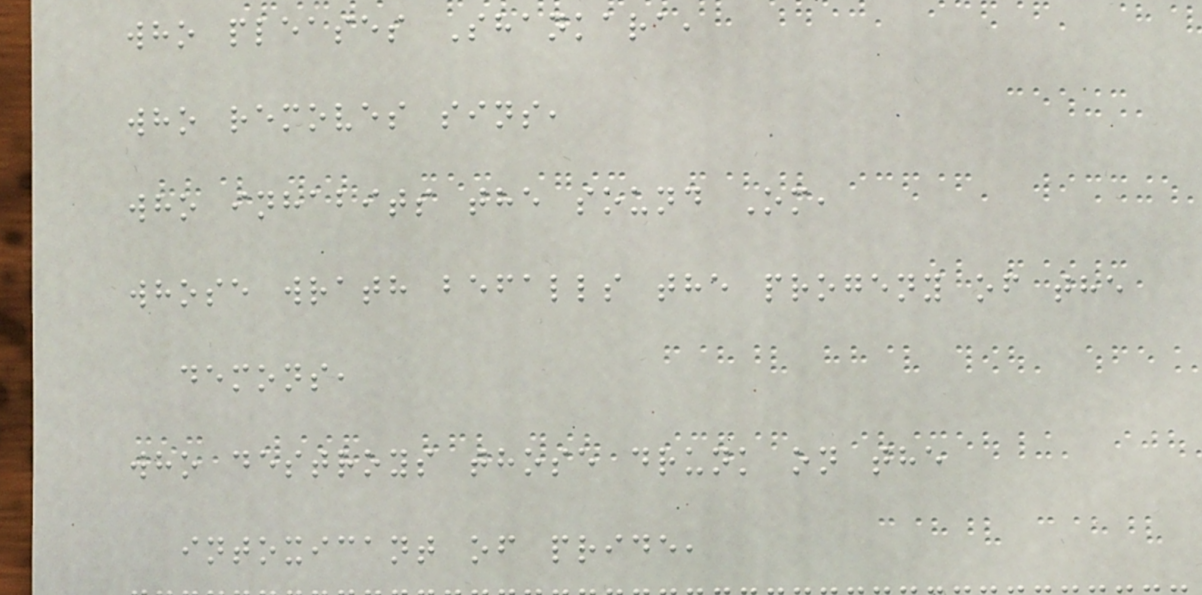who pleases Shankara,
who removes sins,
who inhabits the sound Om,
whose wrath befalls the progeny of the
demons,
who destroys those drunk on the
intoxicant of pride,
